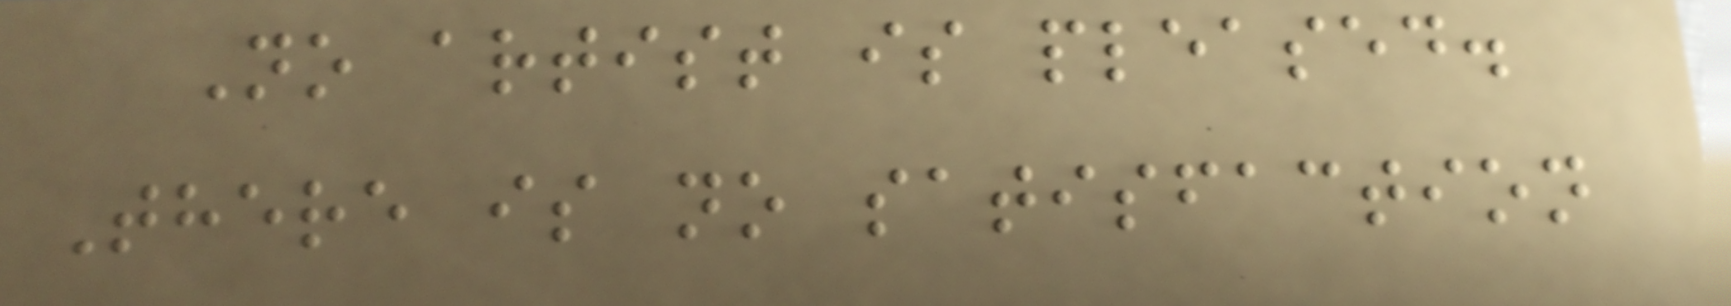No artist is pleased.
There is no satisfaction
